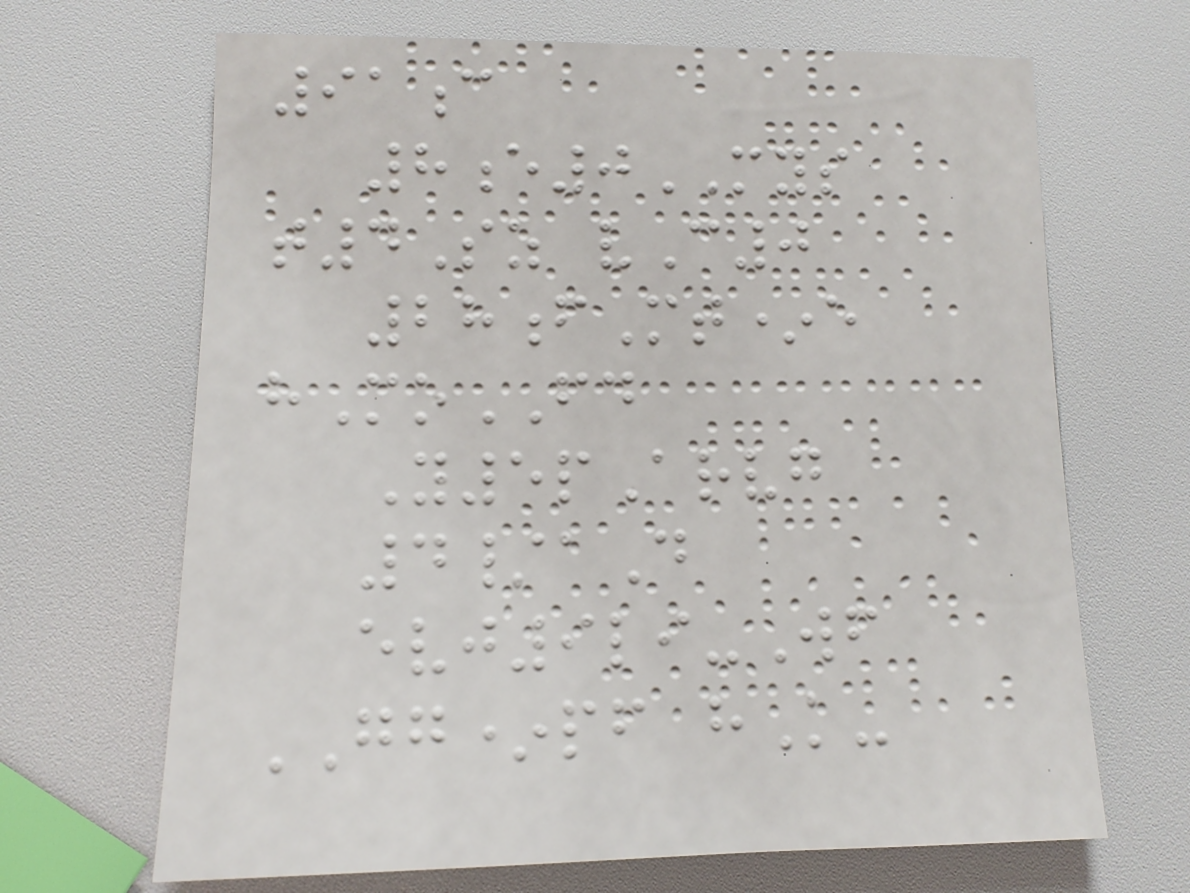91c
8e0MYS
t4Sz vC0
28fMt*e
hMoFD
Y5pArvg
4/aD
evj9li-Wf
GG*pf hK-
